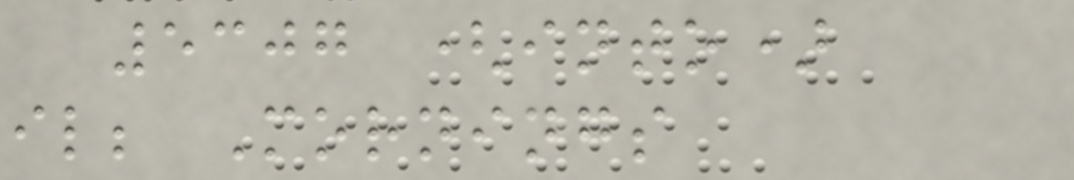5307 (into)
il; Mornings
